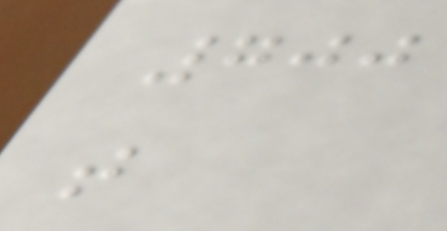700
t
